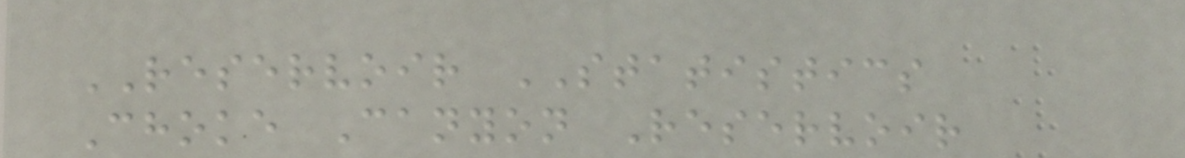RESERVOIR STATISTICS
Choke Canyon Reservoir
